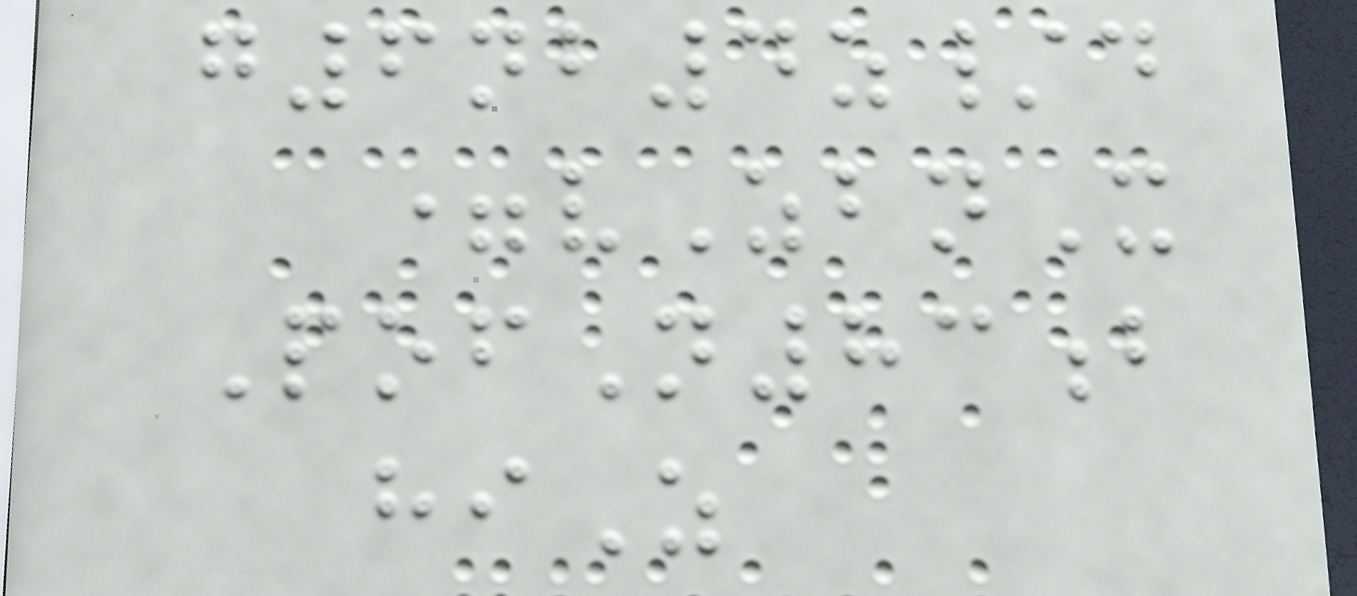g6nb4z/d
=vZbnX
PofN83b
hiZ
